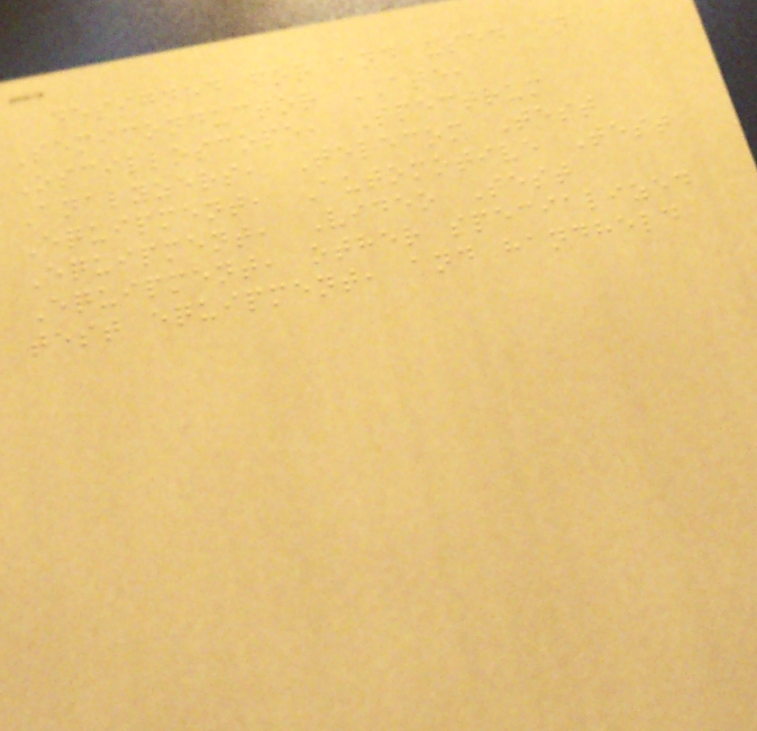designed for and used in
Semiconductor ATE,
Oscilloscope, Spectrum
Analyzers, Telecom Test
Equipment, Automotive Test
Equipment, Video Test
Equipment, other specialized
test equipment, and handheld
